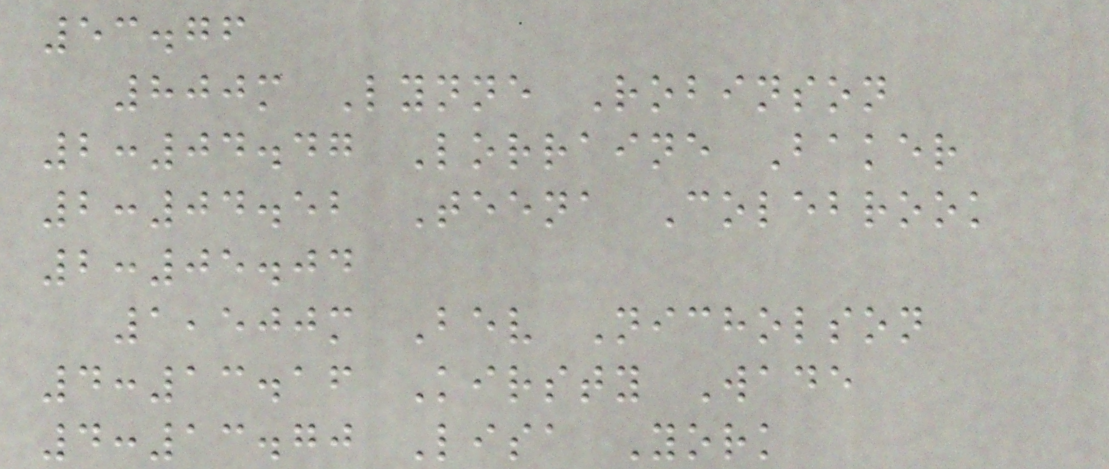53.76
800m Lynne Robinson
2:04.47 Lorraine Baker
2:04.52 Teena Colebrook
2:05.04
1,500m Bev Nicholson
4:13.16 Kirsty Wade
4:13.70 Lisa York
